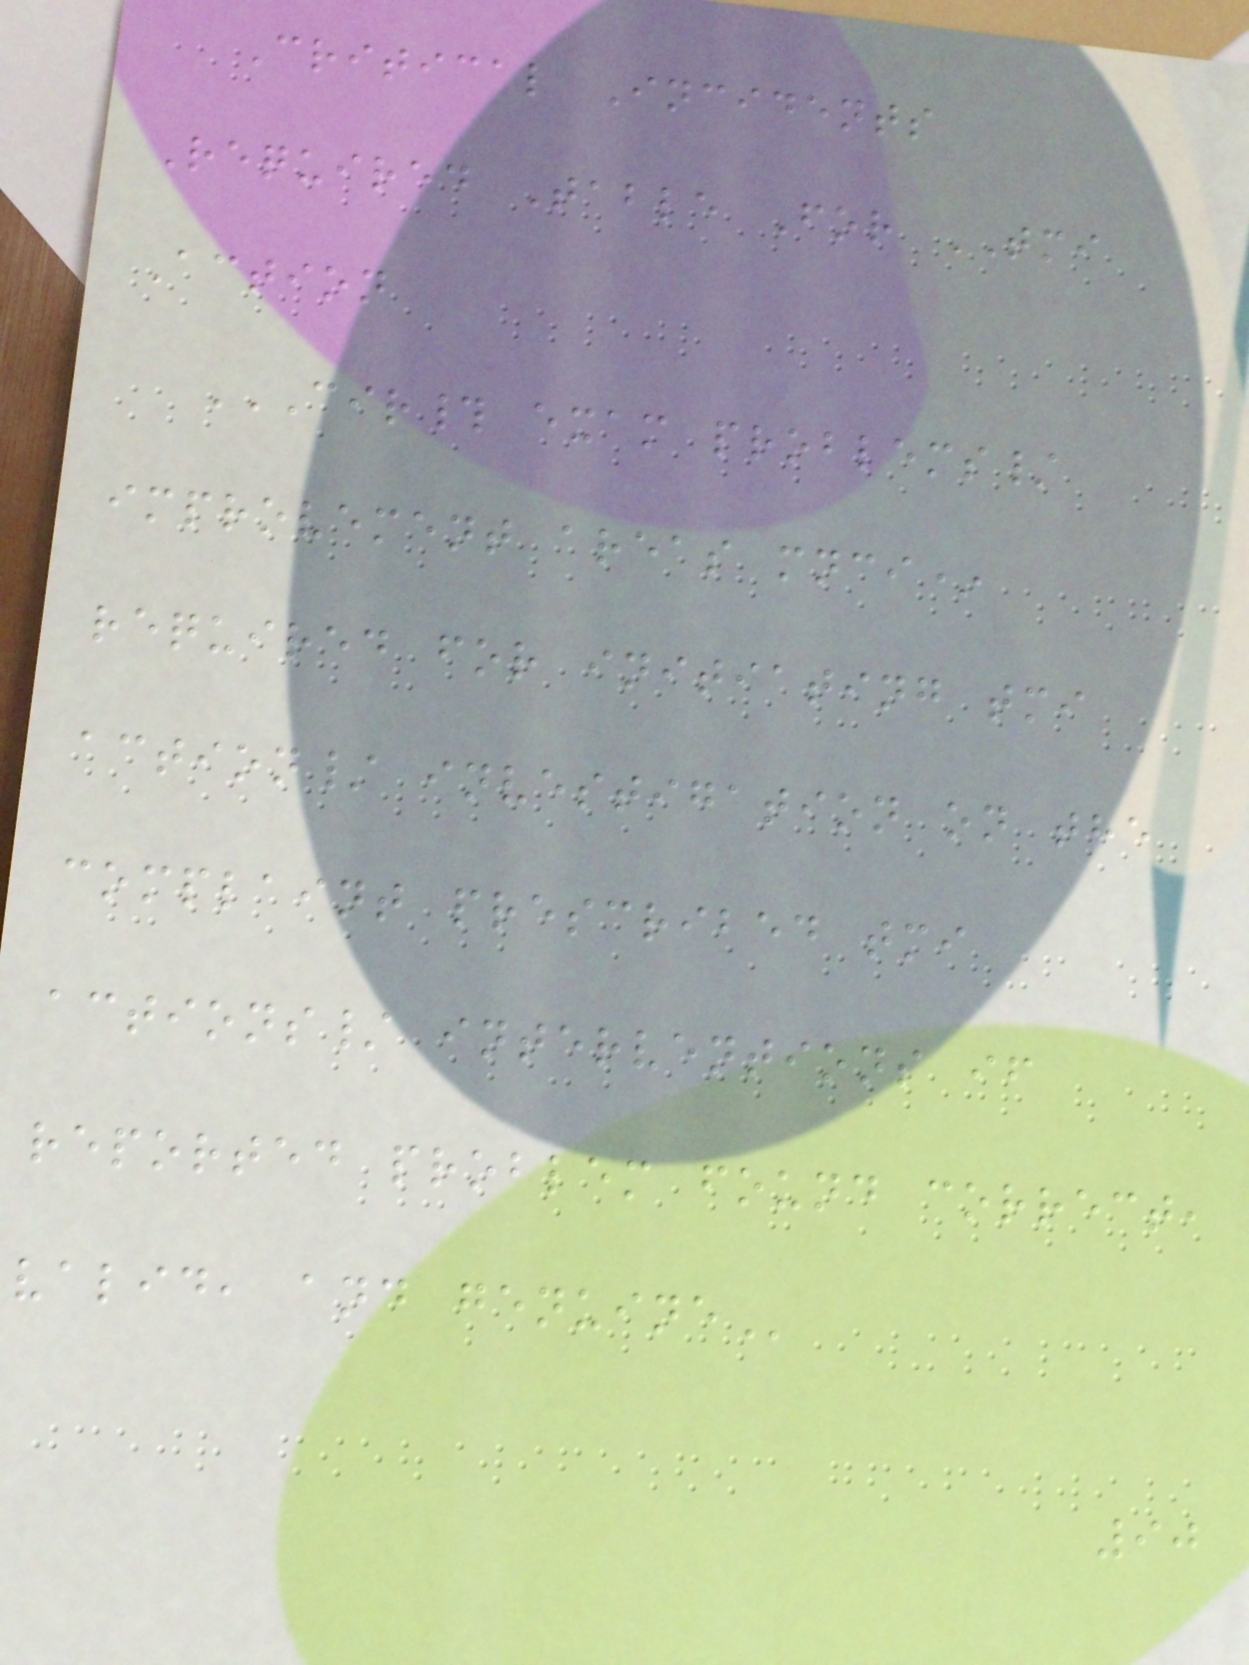Critical Incidents
Required Table For TMI
Action
CIR# EXAM PROBLEMS/
improvement areas mnci*
required for initiating tmi
action/ investigation on the
complaint prescribed tmi
actions/ interventions if
reported problem found correct,
valid, and
90
